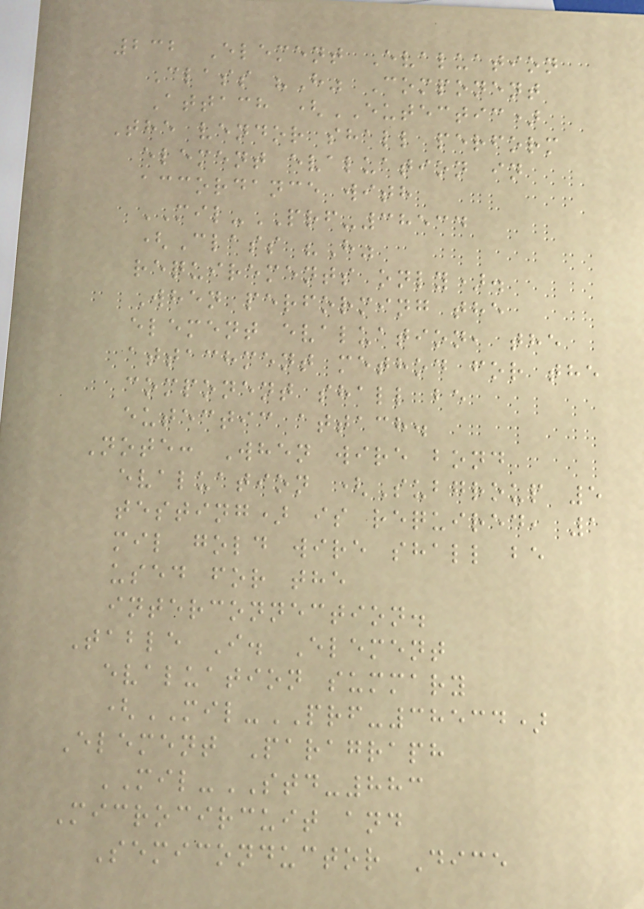232 Element Evaluation
Class "H" Component
Attach (EUTECTIC)
The vendor shall perform
element evaluation in
accordance with
MIL-PRF-38534
(Class "H"
requirements only).
When performing the
element evaluation, the
attachment method for the
component shall be
eutectic attach.
Note: When wire bond
evaluation (Subgroup 5
testing) is required, 1
mil gold wire shall be
used for the
interconnection.
Table I. Element
evaluation summary
(MIL-PRF-38534)
Element Paragraph
MIL-STD-883
Microcircuit and
Semiconductor Dice
